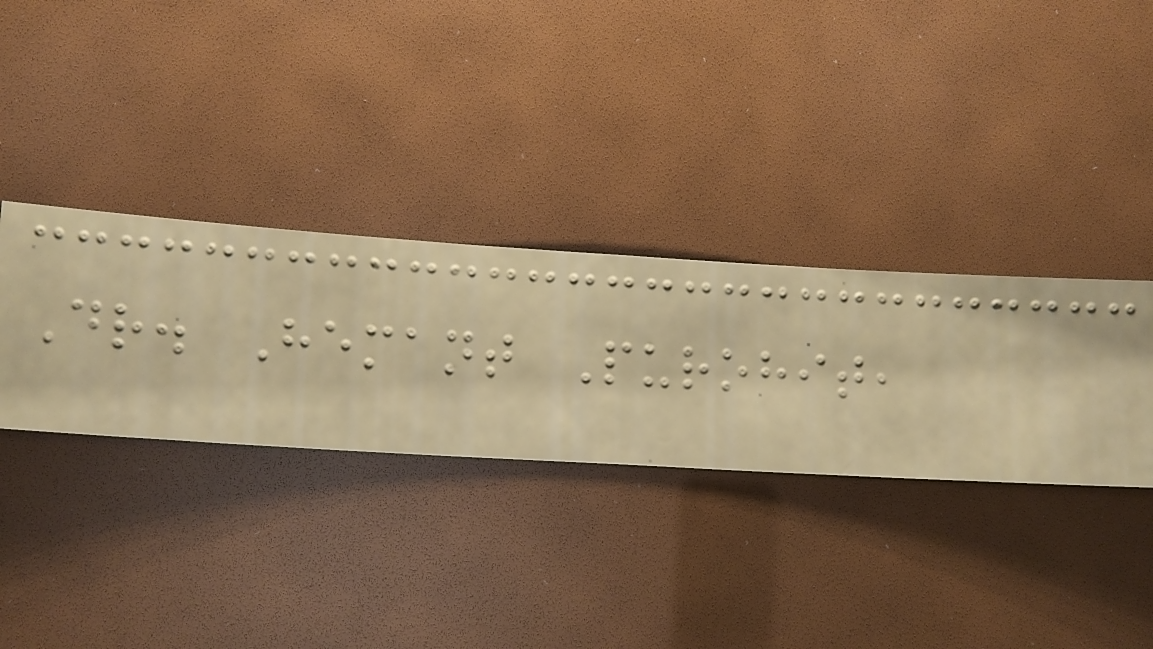Dr. Hemant Purohit,
